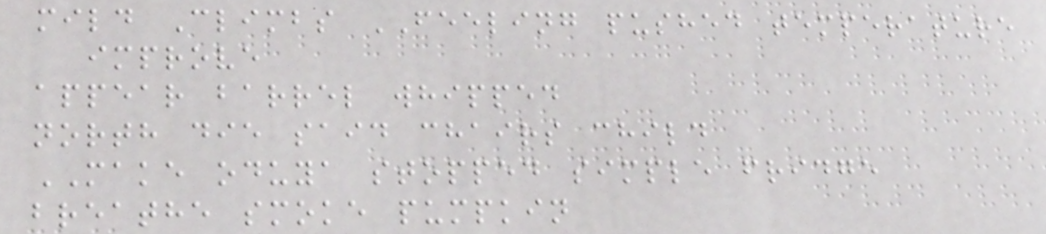mild Climbs FEELING pushed temperature
improve
appear barrel whipped
north die said chairs child
MAKE oduya stopped simple fridge
breathe smoke pumpkin
